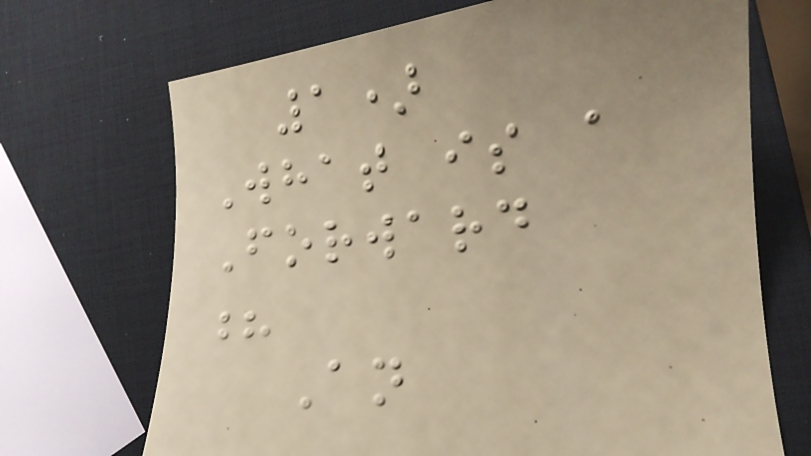1)
What is a
Forward
?
An
